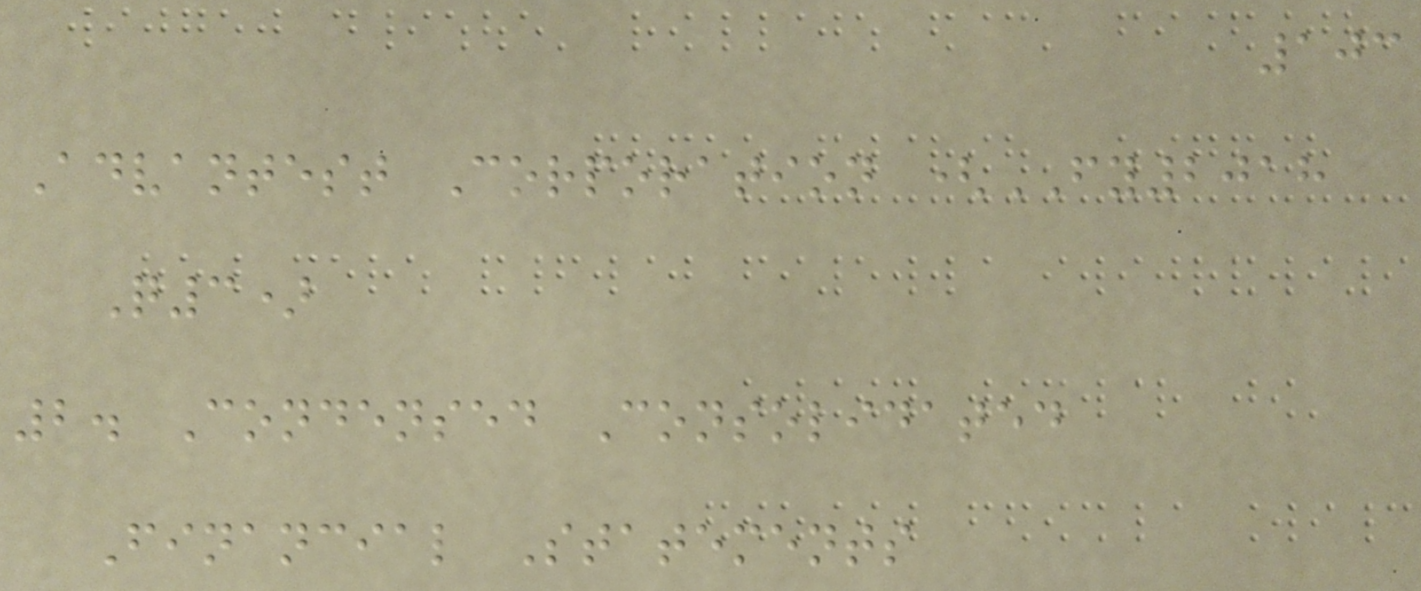103
Advantest Corporation (FY2018
Q3)
2. Condensed Consolidated
Financial Statements
